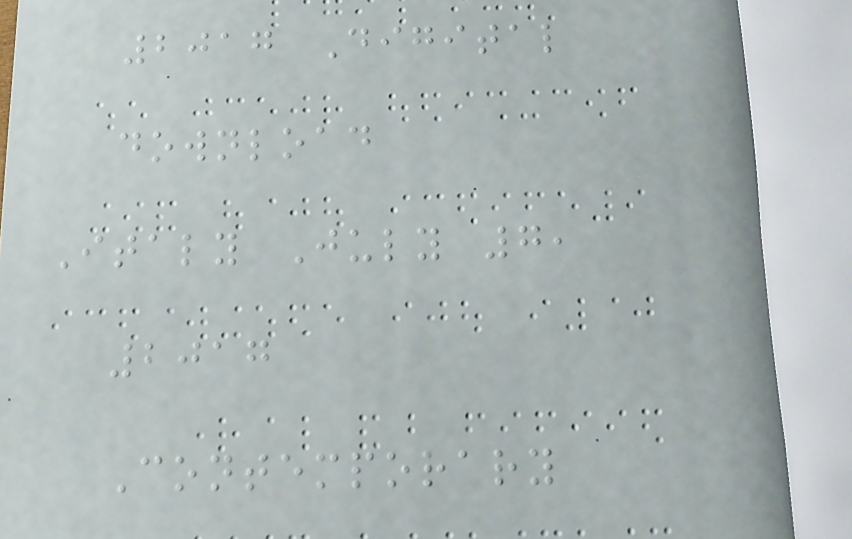2017 Digital
download
Italy July 7,
2017
Contemporary
